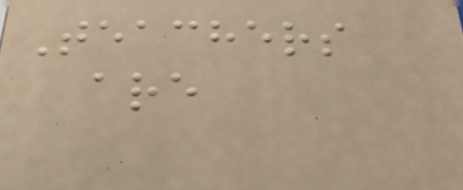Teachers
are
